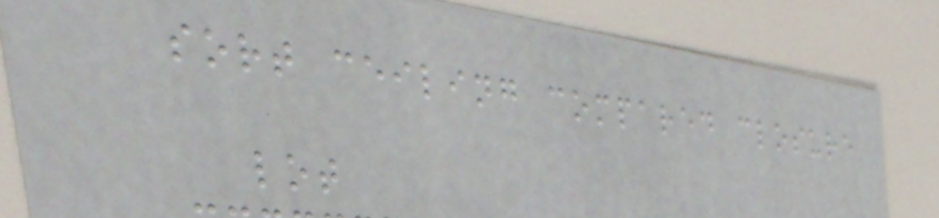sort ceiling compared closure
lot
